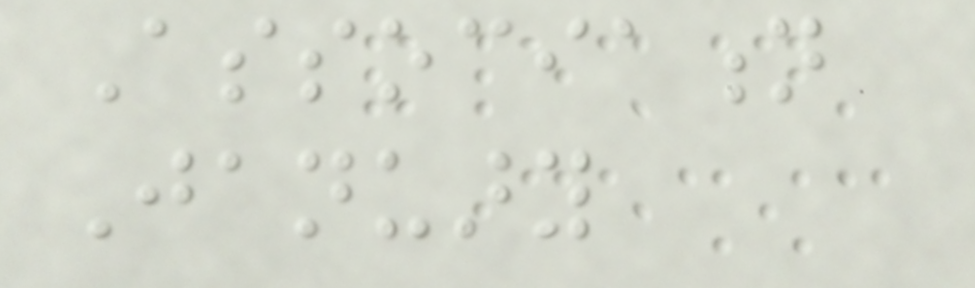Association
January
